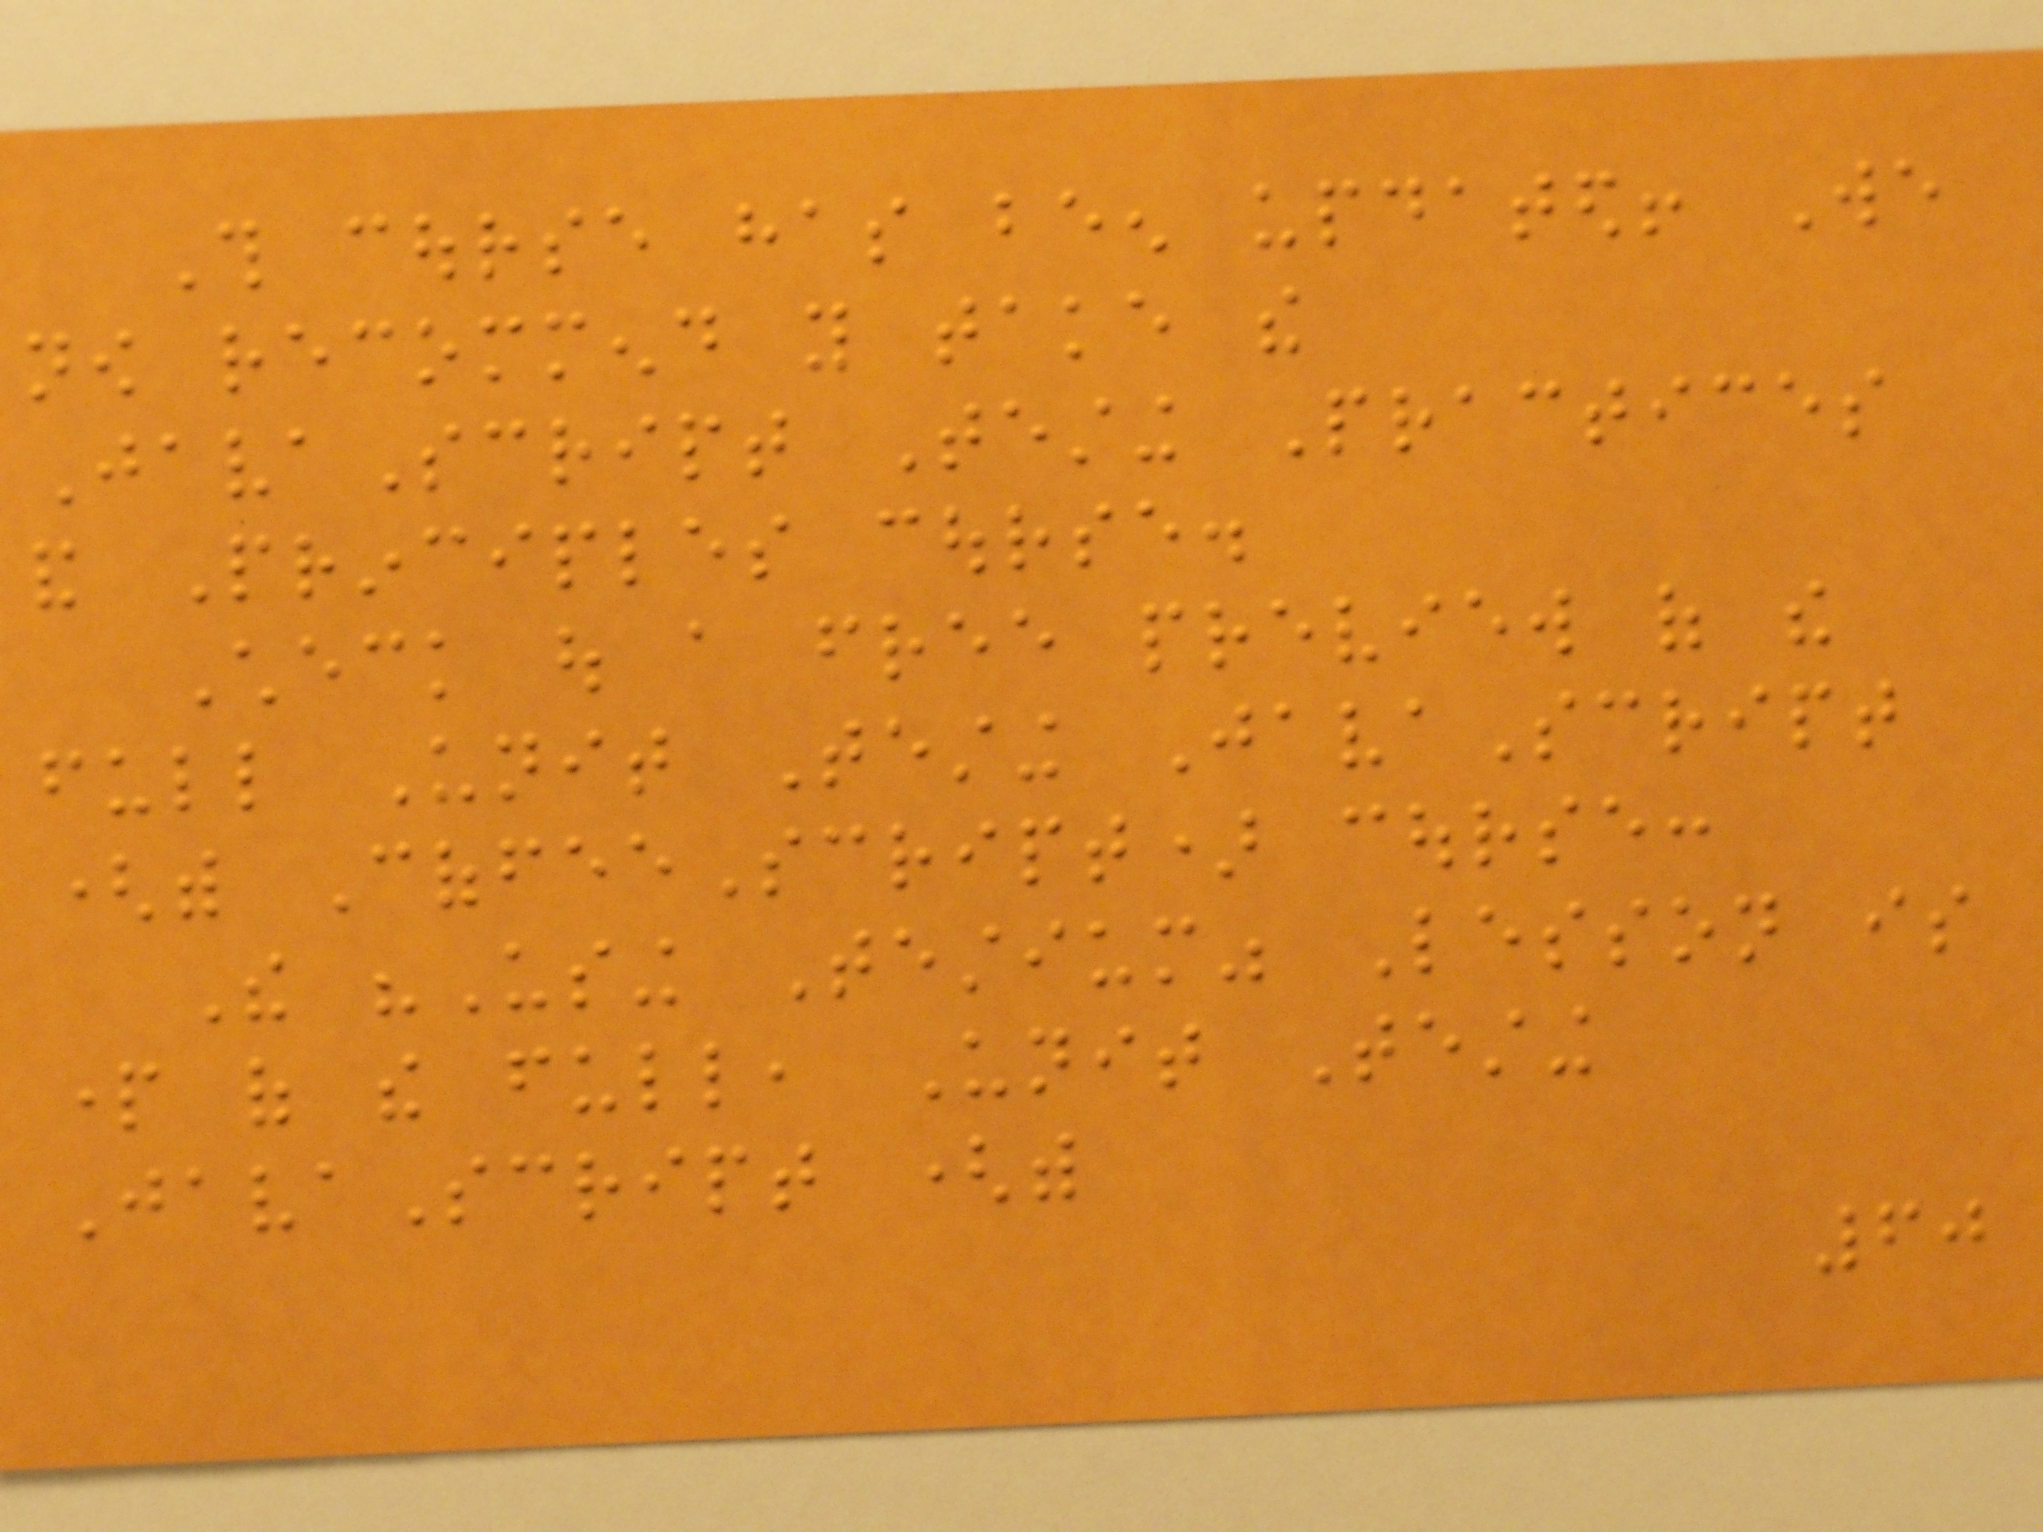This course has been updated! We
now recommend you take the
JavaScript Testing Practices
and Principles course.
Check out a free preview of the
full Unit Testing JavaScript
(with CoffeeScript) course:
The "Using Testium" Lesson is
part of the full, Unit Testing
JavaScript (with
60
